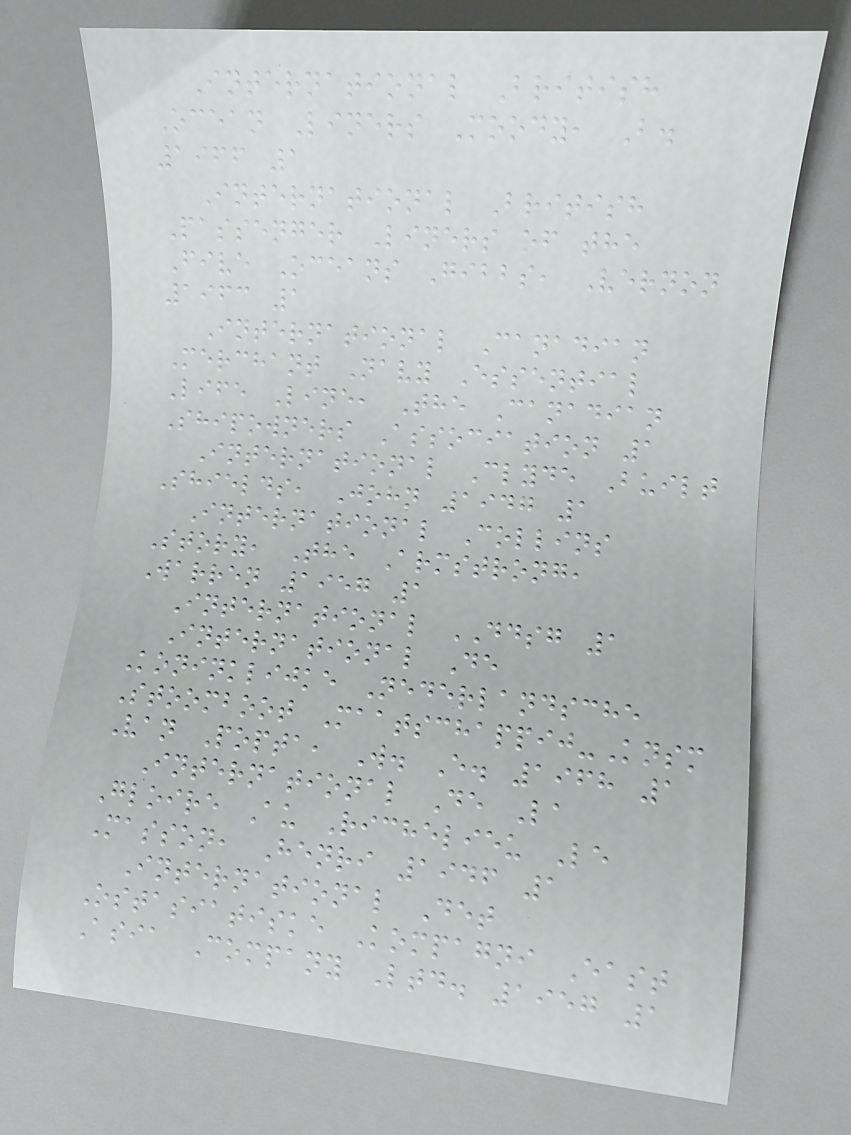International British
Ocean Liners Moody, B.
1966 1
International British
Passenger Liners of the
Five Oceans Gibbs, Vernon
1963 1
International Canadian
Merchant Navy Essential
Life Line, The Canadian
Shipowners Association 1
International Clyde Built
Shields, John 1947 1
International Collins
Story, The Armstrong,
Warren 1957 1
International DDSG 1
International De
Koninklijke Nederlandsche
Stoomboot Maatschappij-Knsm
Van Popta, W. E. 1968 1
International De La
Gloire Au Richelieu Le
Masson, Henri 1946 1
International Det
Ostasiatiske Kompagni East
Asia Company Ltd. 1957 1
